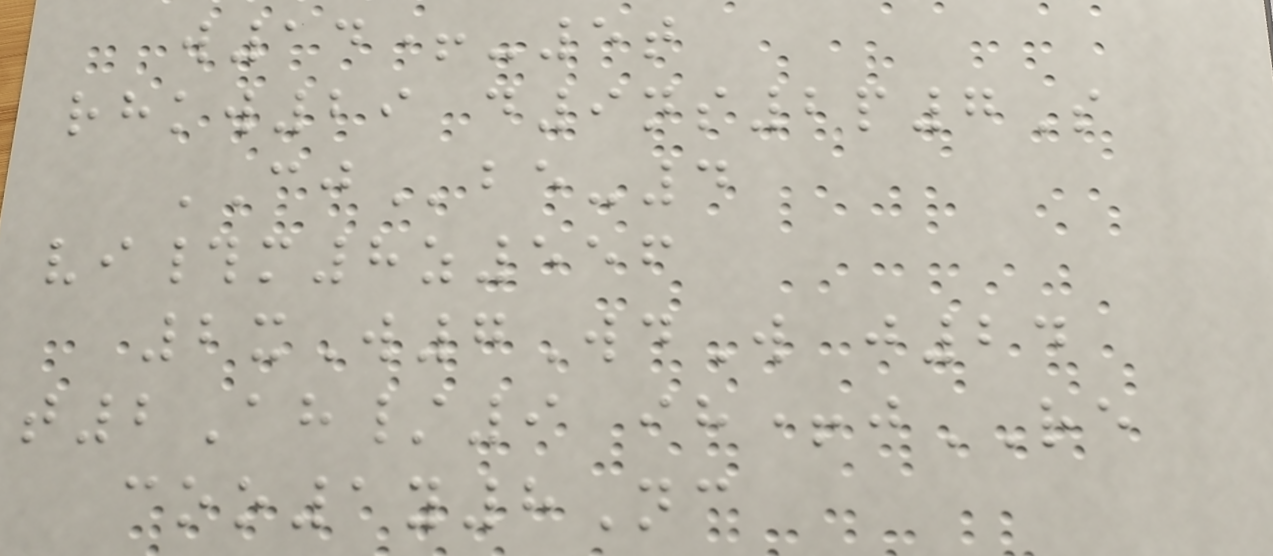w14+-5t
rhkw29 d9ns2p7S
CJbe-4
vi#m8z556
2xW7WdW j24
t2Ah/9 ih+jRE
coo1y8Nc
